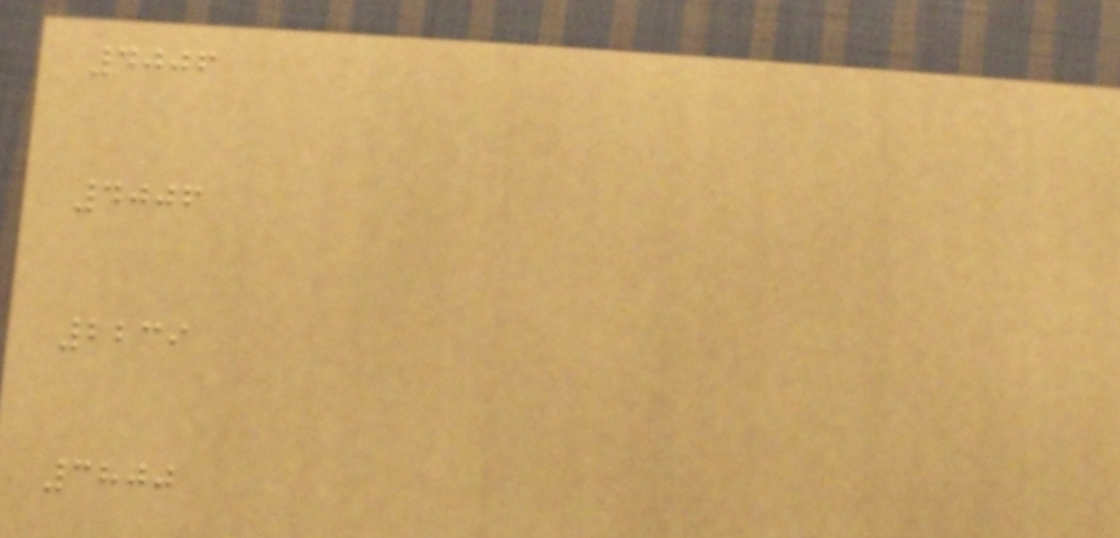4006
4006
2239
3800
